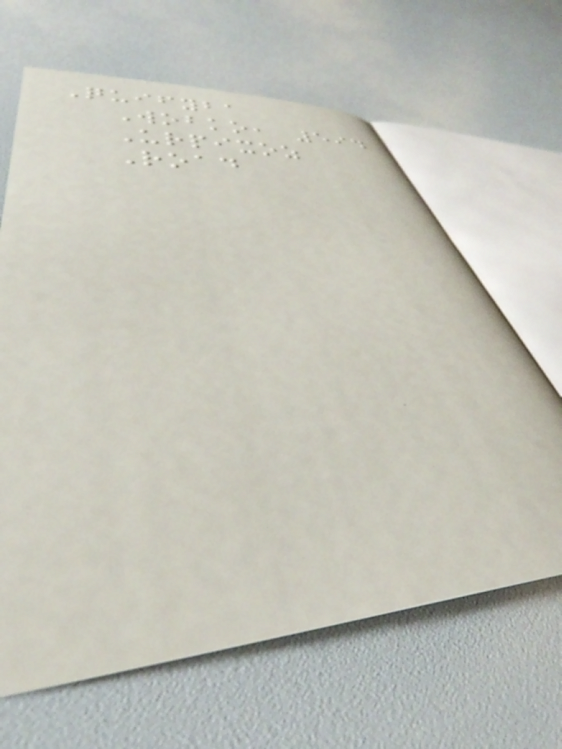Quifyba
Wobko, 594
Urpixoz
Road
